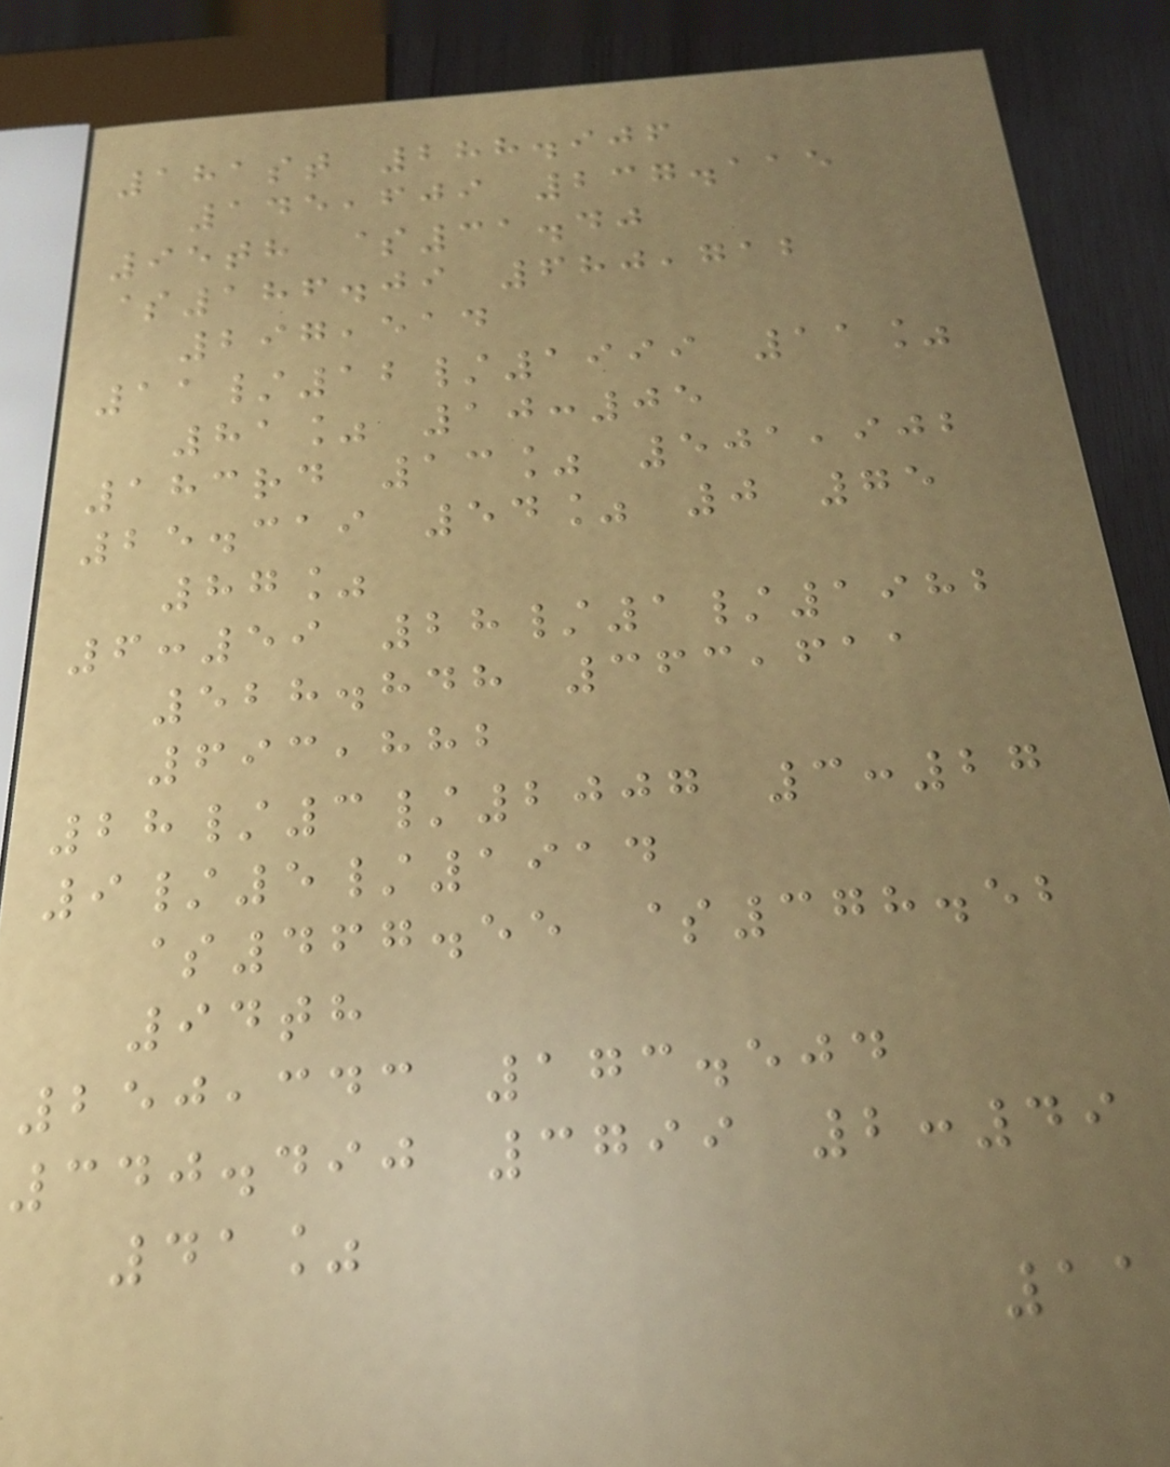181st 288.906
145,609 237.115
95th $31.40
$186.09 680,712
297,514
11/12/1999 11%
81% 10:05
183rd 13% 501,902
25.319 54% 0 75
87%
6:59 28/1/1982
528.848 363,611
693,882
28/3/2007 3:27
9/5/1914
$467.55 $378.52
94th
250,343 173.504
340.490 3799 2:49
41%
11
